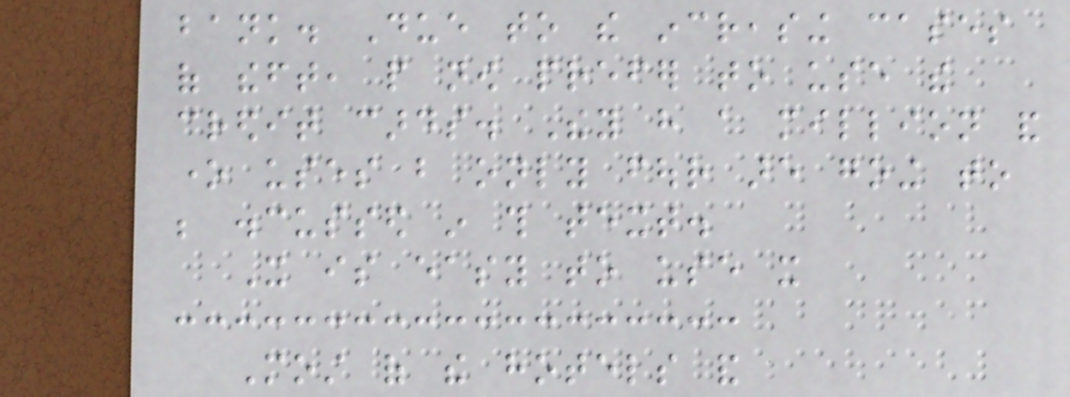bank. Due to the increasing cases
of theft, people now prefer to use the
credit cards. They have a million and
one uses but only four are going to
be discussed in this text.
It is easy to use it
Most of the hotels and
